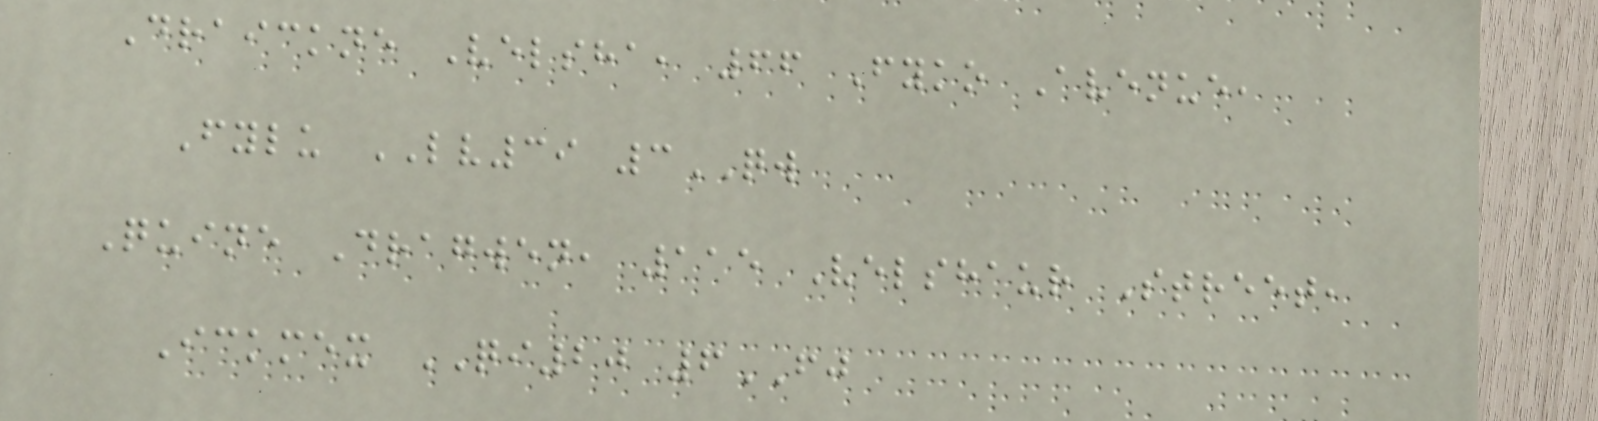Draickne Velsha, 66 Fyko Avenue,
Fylu LV39 3QW
Quine Dragwen, 115 Velshaur Street,
Ickmex QI20 6FJ
